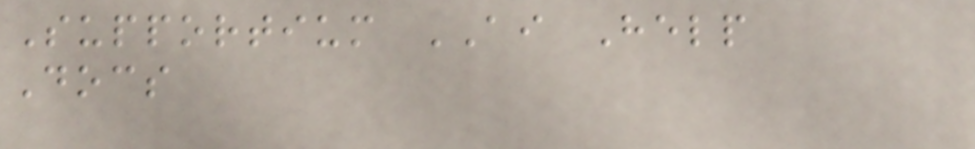Supportium AI Help
Docs
